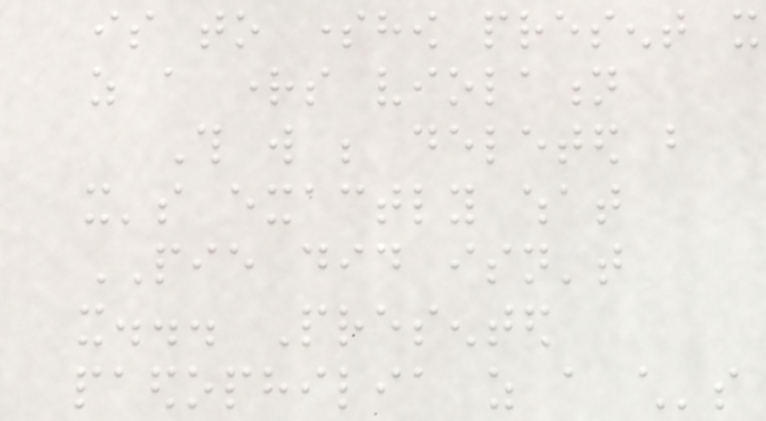is to somehow present it
as a rights violation
This will be deleted but
it's exactly what
PIE did isn't
it... Presented
paedophilia as a child's
